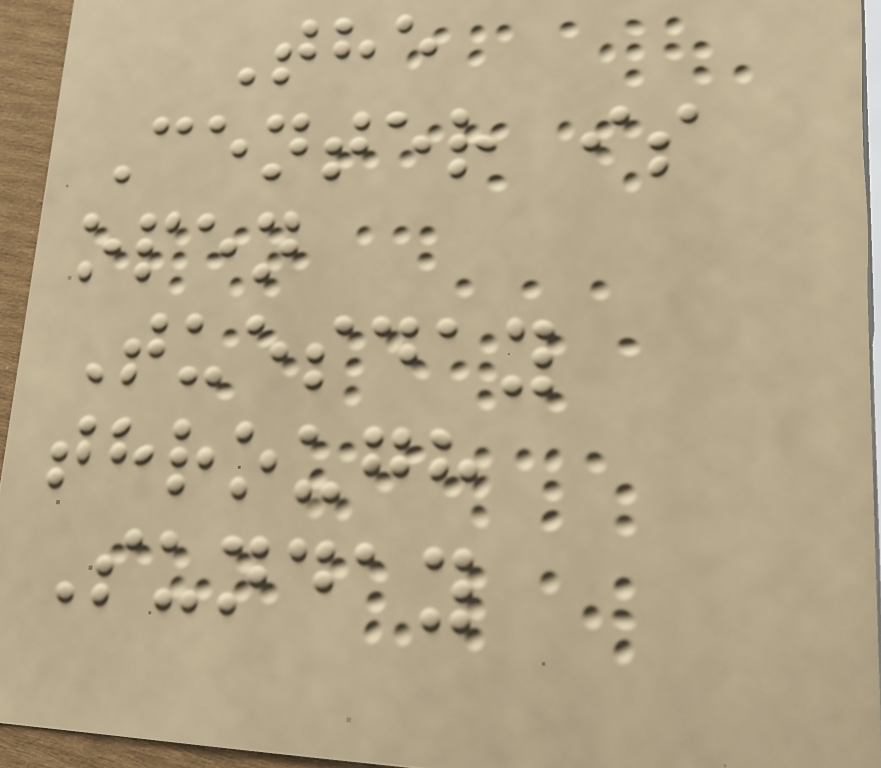The
Center is
open
Tuesday
through
Sunday
